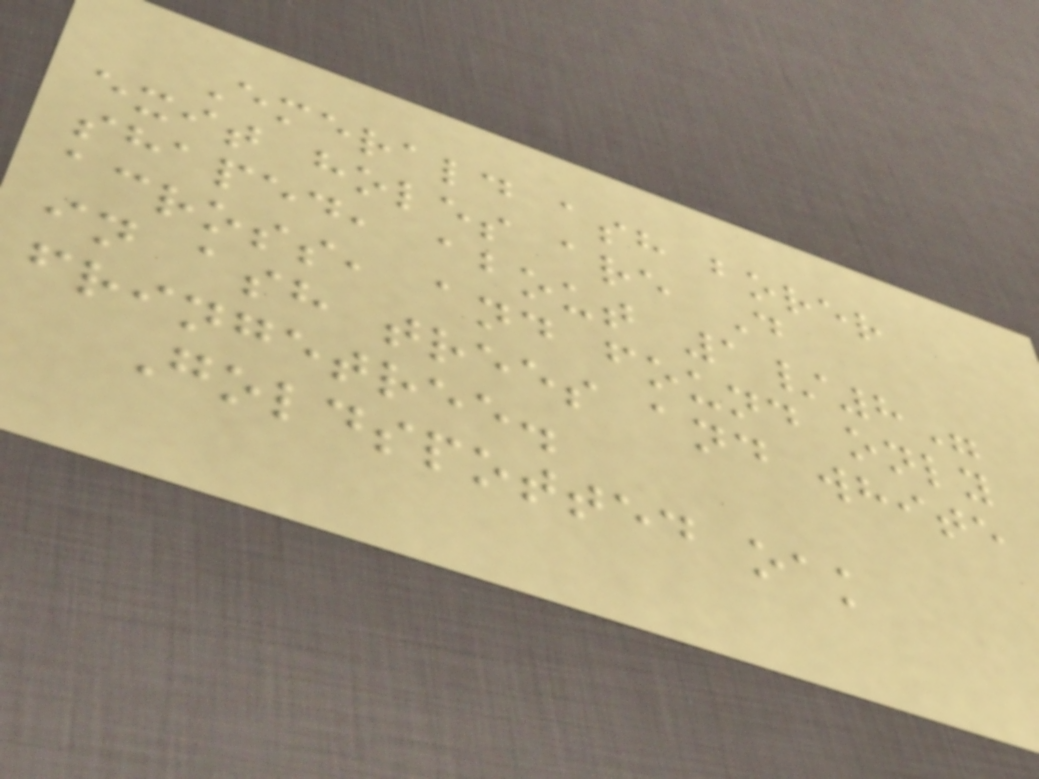Emerald ash borer
exit holes are D
shaped, about 1/8"
across, and found only
in ash trees and white
fringetree.
Goldspotted oak
